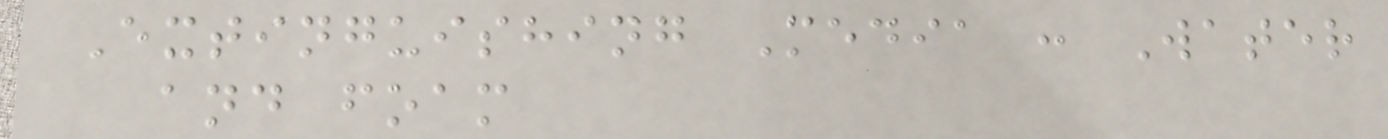Extinguishing Media : Water
and foam
